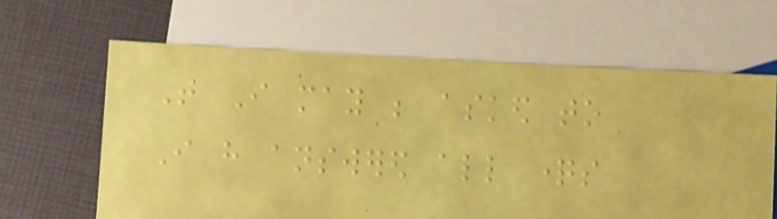That I may be asked to
I have answered all questions
